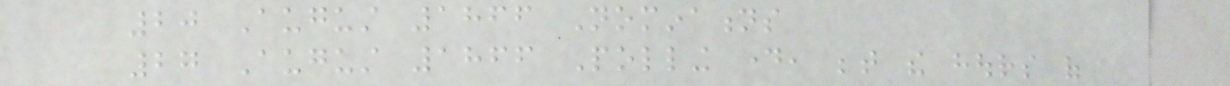20 August 1866 Nominations
27 August 1866 Polling day, between the hours of
